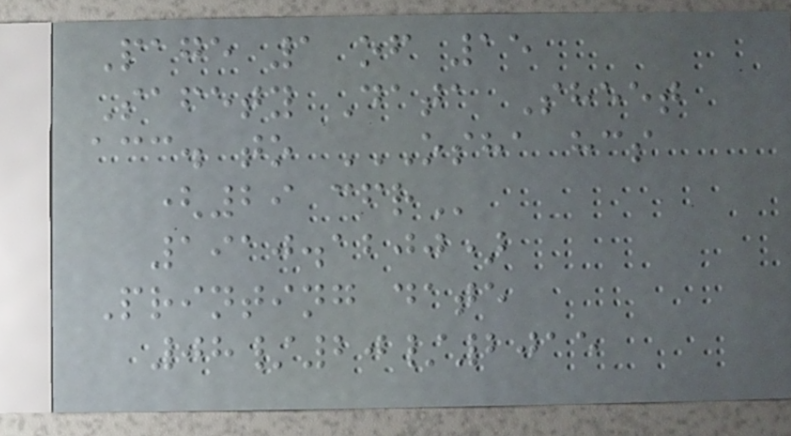Page 1 of 15
Safety Data Sheet
acc. to OSHA HCS
(29 CFR
1910.1200)
Printing date
08/20/2015
